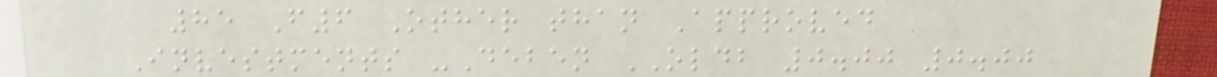85 F6 Other than Approved
Investments -Deben OLDB 0.00 0.00
